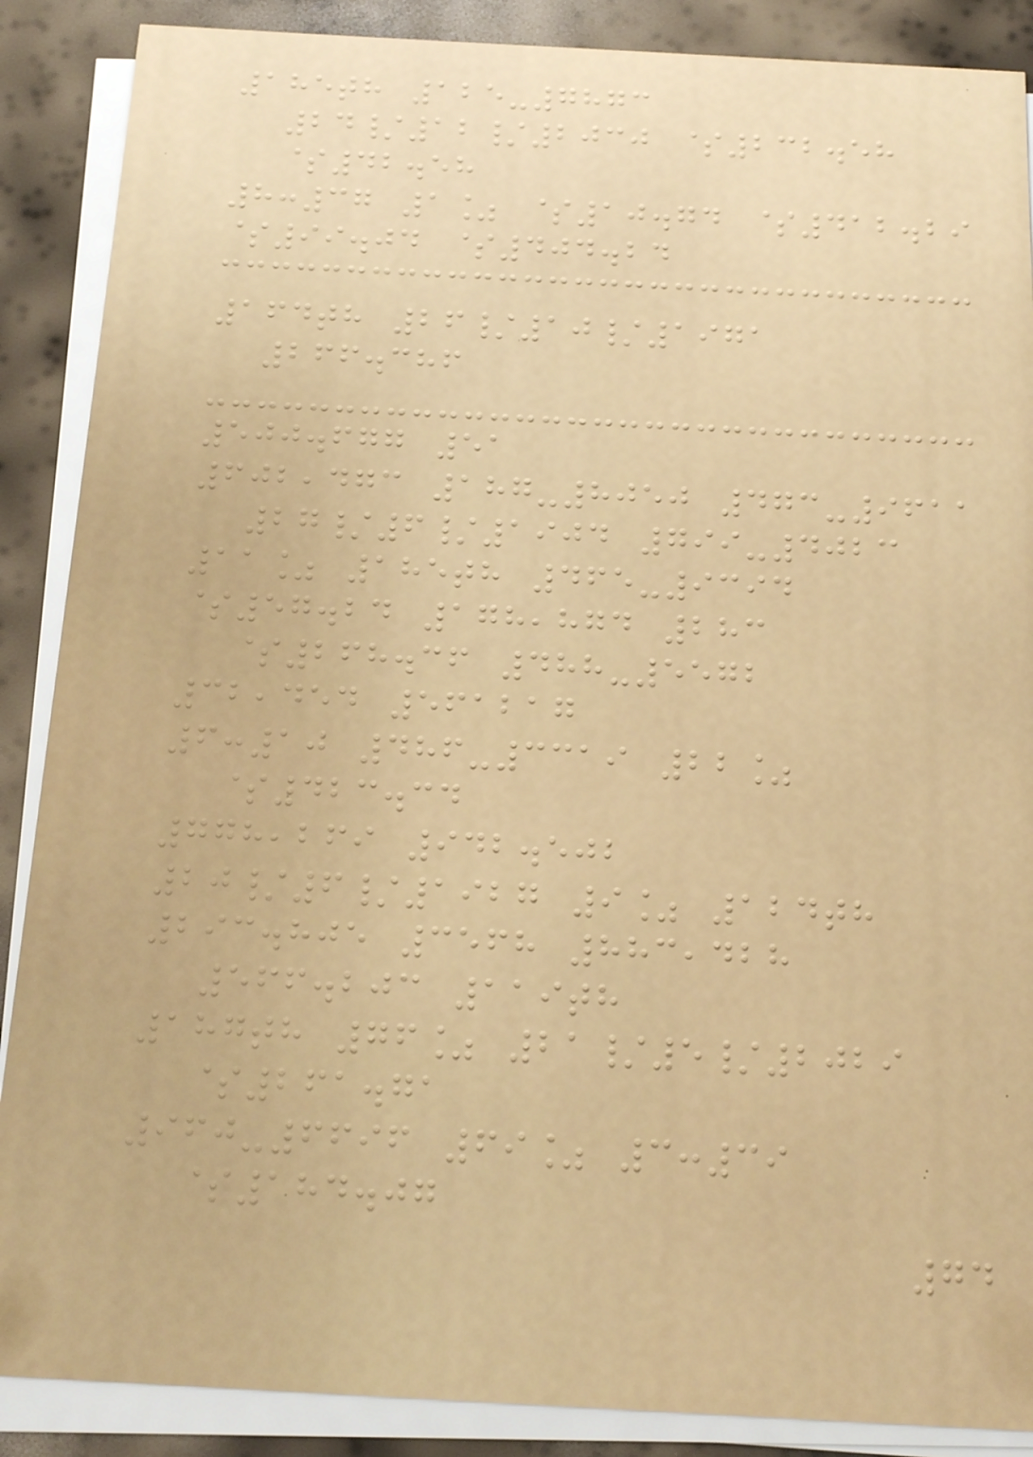185th 125-7873
24/12/2030 $232.58
$42.58
8:37 1% $10.74 $412.29
$99.04 $404.24
164th 26/10/1971
266.386
500.677 51
602,473 187-8050 473-9611
27/6/1904 799-4023
11% 185th 465-9394
$57.24 178,874 283
$268.36 488-5572
32,454 561217
6:10 486-3319 22%
$423.34
778,269 942.502
20/6/1927 9% 124th
293.805 3568 883,428
566.203 119th
187th 76% 21/5/2029
$261.71
960-6696 69% 3:39
$184.07
74
